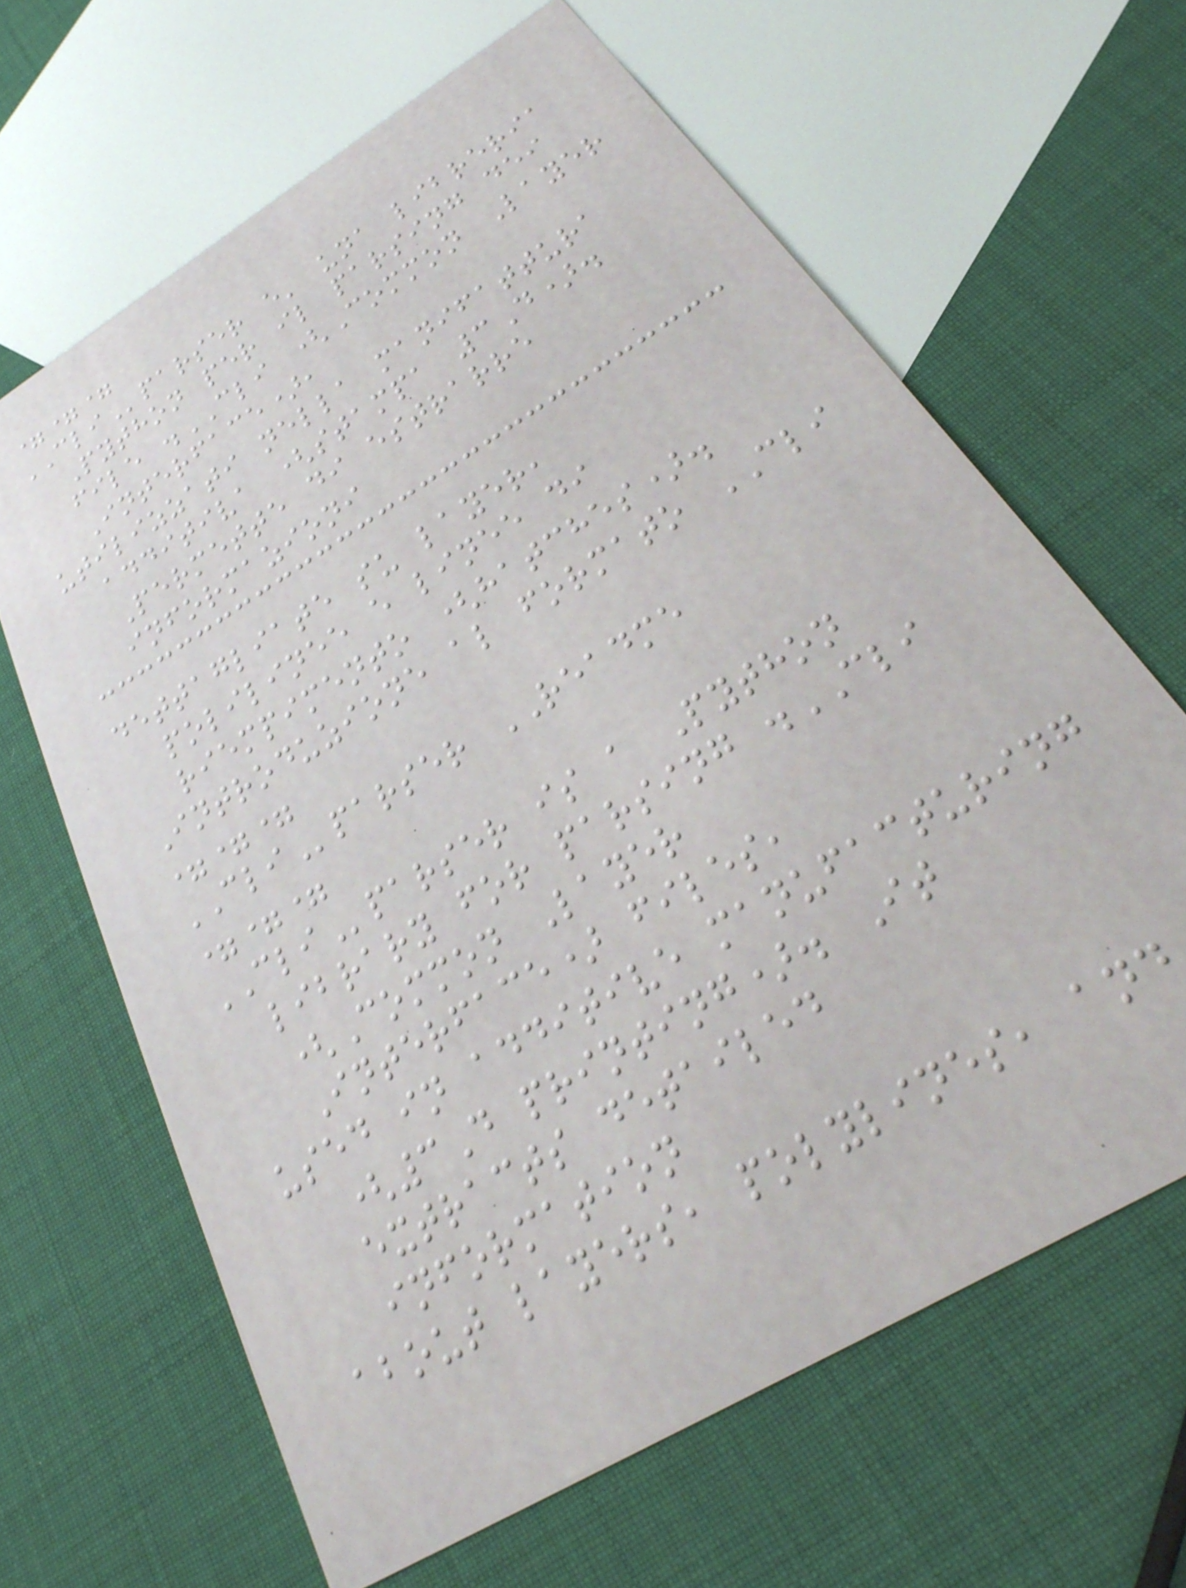===
CLIparser e' una libreria
Python per il parsing dei
file .CLI (Common Layer
Interface),
utilizzati nella manifattura
additiva (stampa 3D).
Permette di estrarre
informazioni
dettagliate su layer,
polilinee e linee di
riempimento (hatches).
Introduzione al formato CLI
===
CLIparser README
===
CLIparser is a Python
library for parsing .CLI
(Common Layer
Interface) files,
used in additive manufacturing
(3D printing). It
extracts detailed
information
about layers, polylines, and
